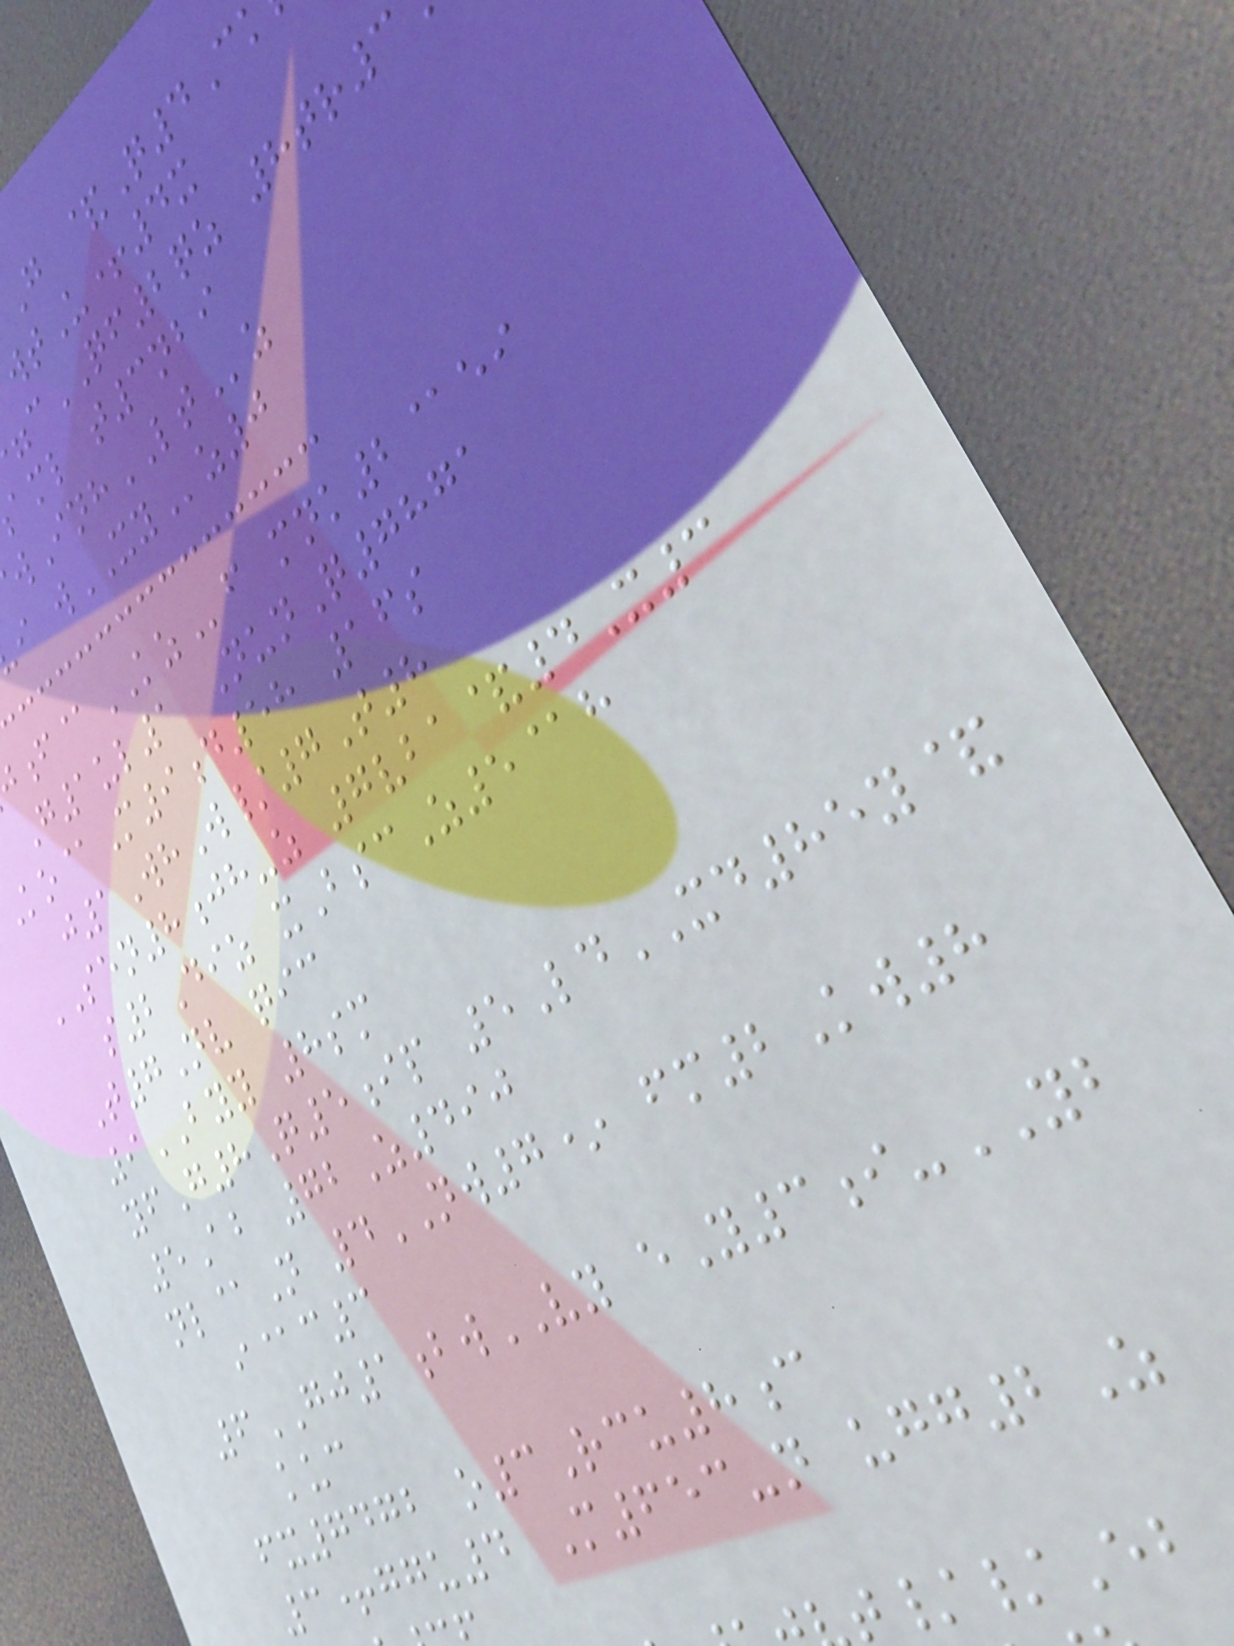G &Q4C
wtU+4x
cQF2qz 8tr3
aml t3nbi
wInhLTz
i wXYz0
f@KZf mnk2@ei
G1ul1 NunQ7871
o@M9d58 16s
j1WhW/7T8
SEN8jh-z 7vba&4X3
s2Diz xBscZ5@h
T7Nv qic
9BYY 8sm
yfG8Q5ip 5LdXD85y&
5Ab 72Z490
nl@N 4NW7* fm2Kw8
i@c3
6GJ1bwVY eY3i-YB
kuc
fx7472 o3Rcu8c
3+ggu4 M653-n ugg2Z
t//Eb
